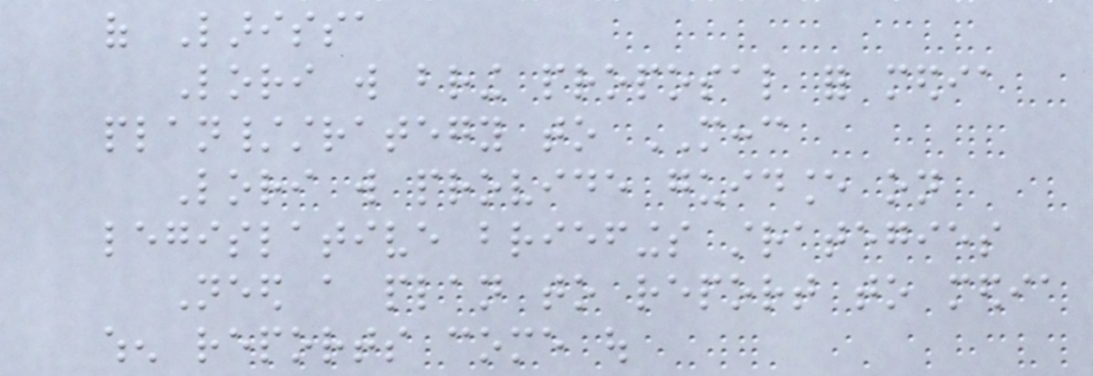of Larissa
Lori will bring proposal for media
plan/strategy to MCCC
Lori will provide guidance on
legislative briefings strategies
Need a plan to report to media
when reports come out
